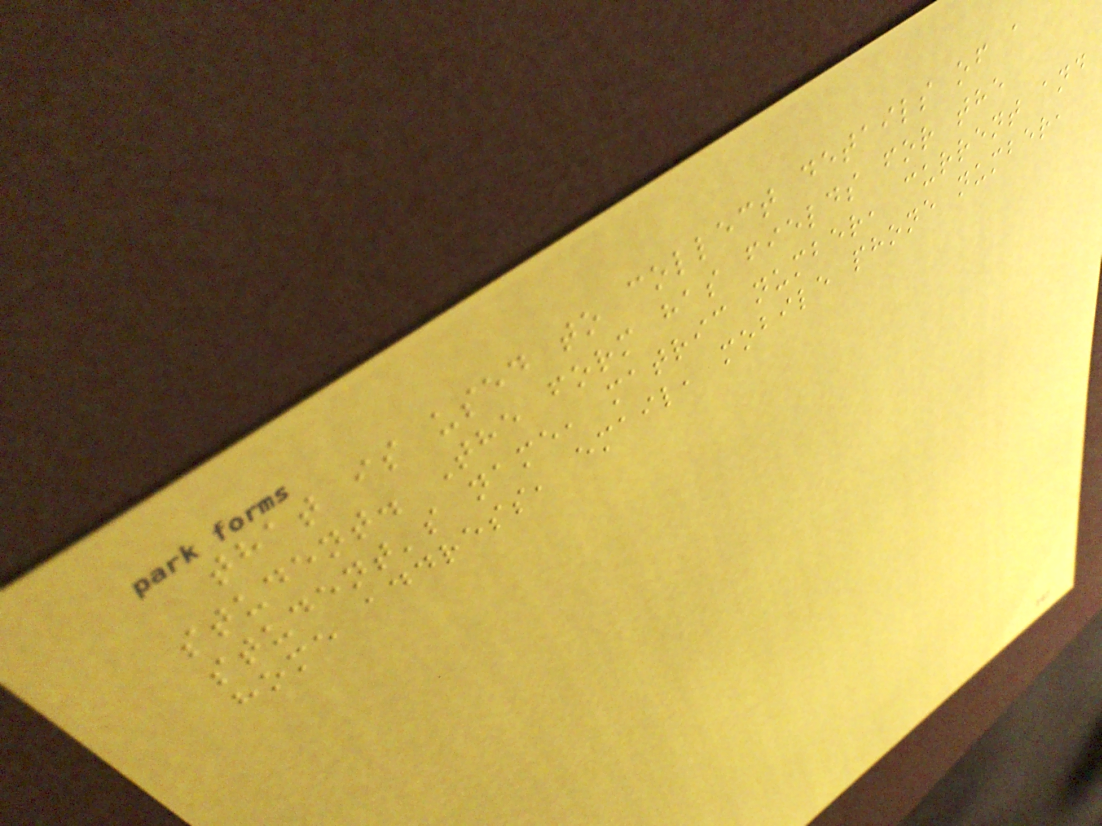that is used to collect details of a
student. The form has fields for the
student's name, matric number, current and
home address, email, mobile phone number,
